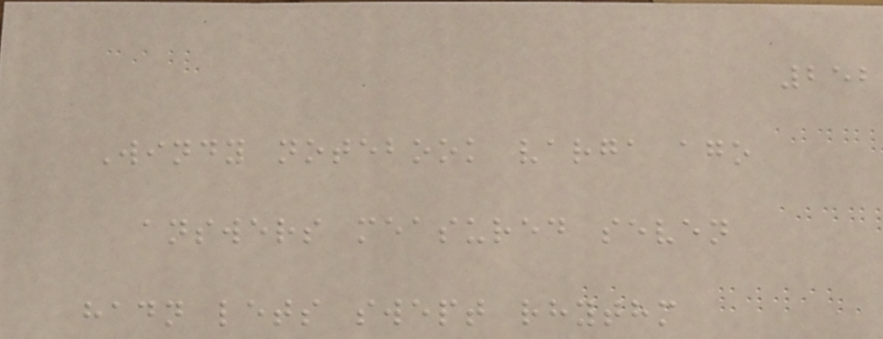252
Windy notebook varga ago
answers measured seven
hadn lets swept rhythm
